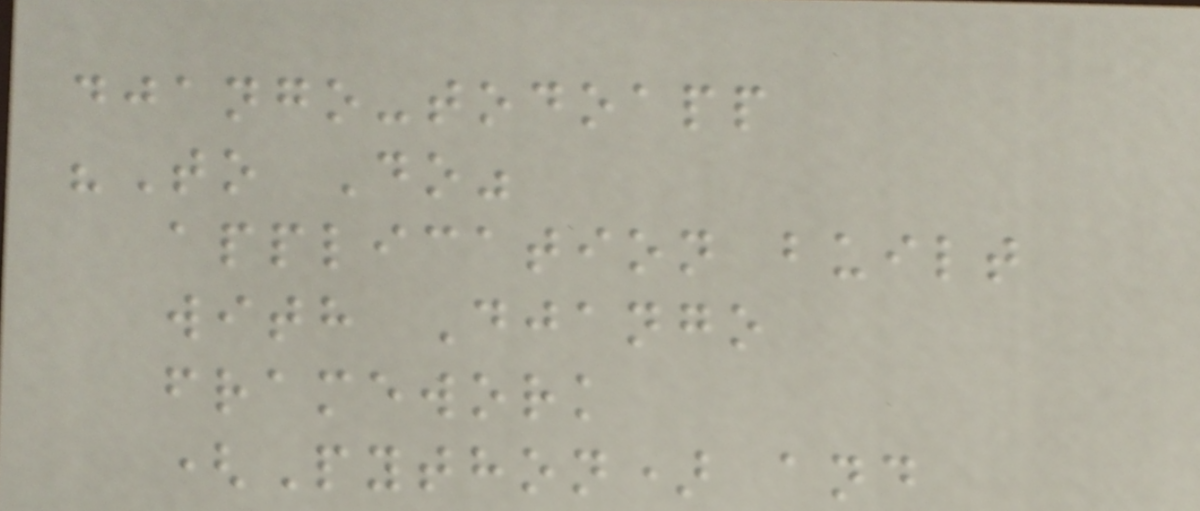django-todoapp
"To Do"
application built
with Django
framework
(Python) and
